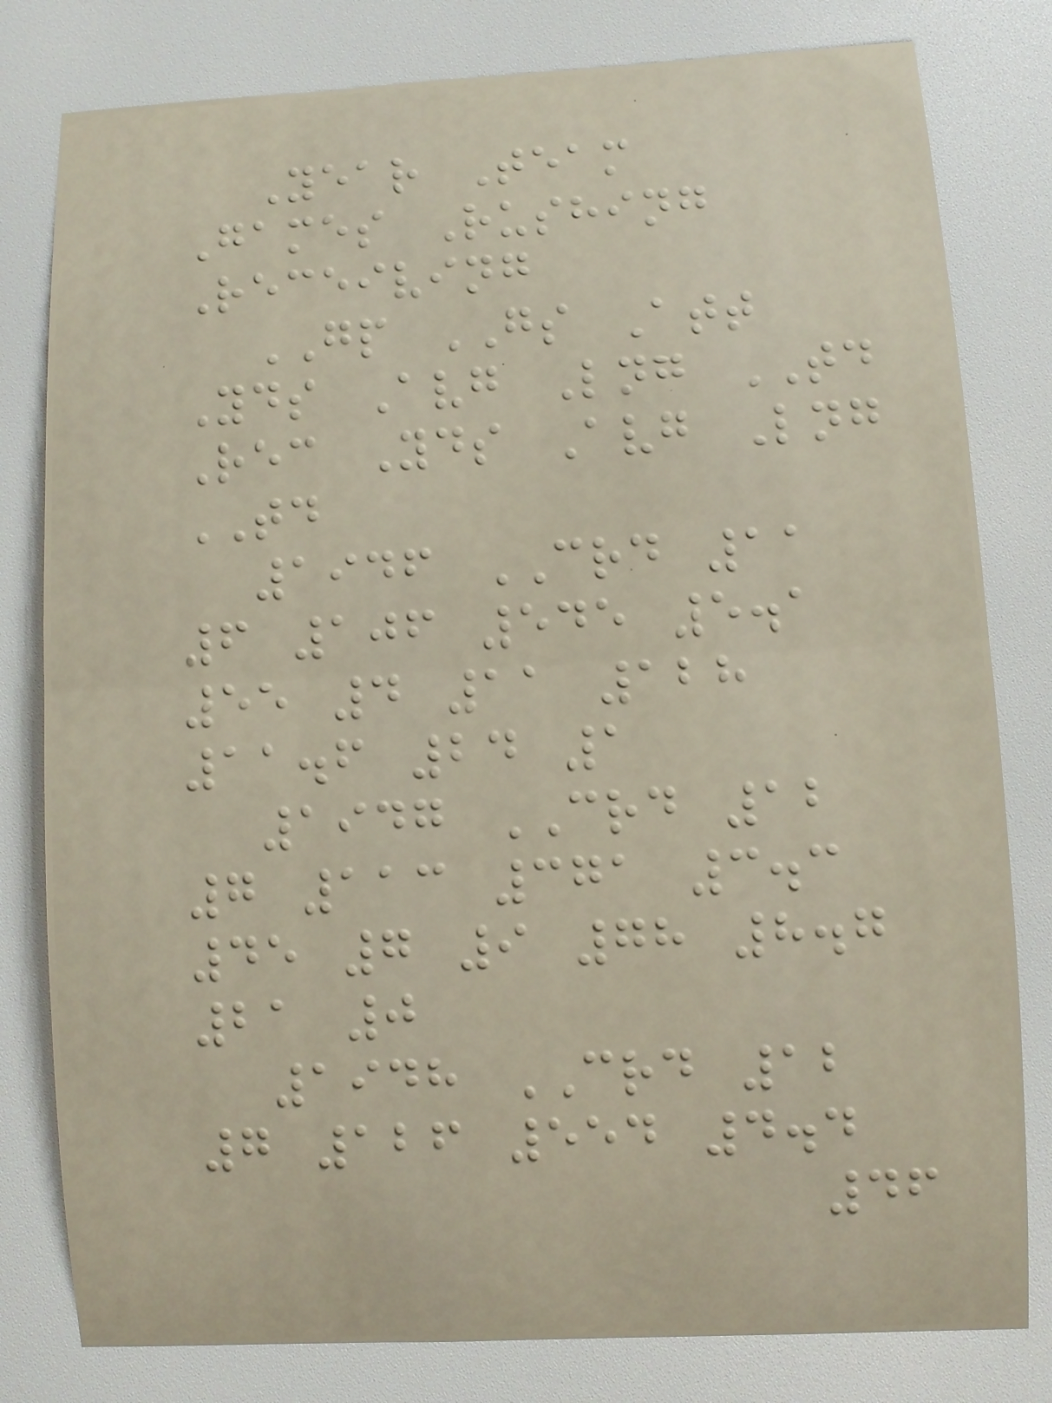Year Team
Games Rushing
Receiving
GP GS Att
Yds Avg Lng TD
Rec Yds Avg Lng
TD
1946 CRD 11
6 106 545 5.1
55 4 11 128
11.6 24 1
1947 CRD 12
7 113 371 3.3
45 7 9 78 8.7
21 0
1948 CRD 12
7 126 554 4.4
46
